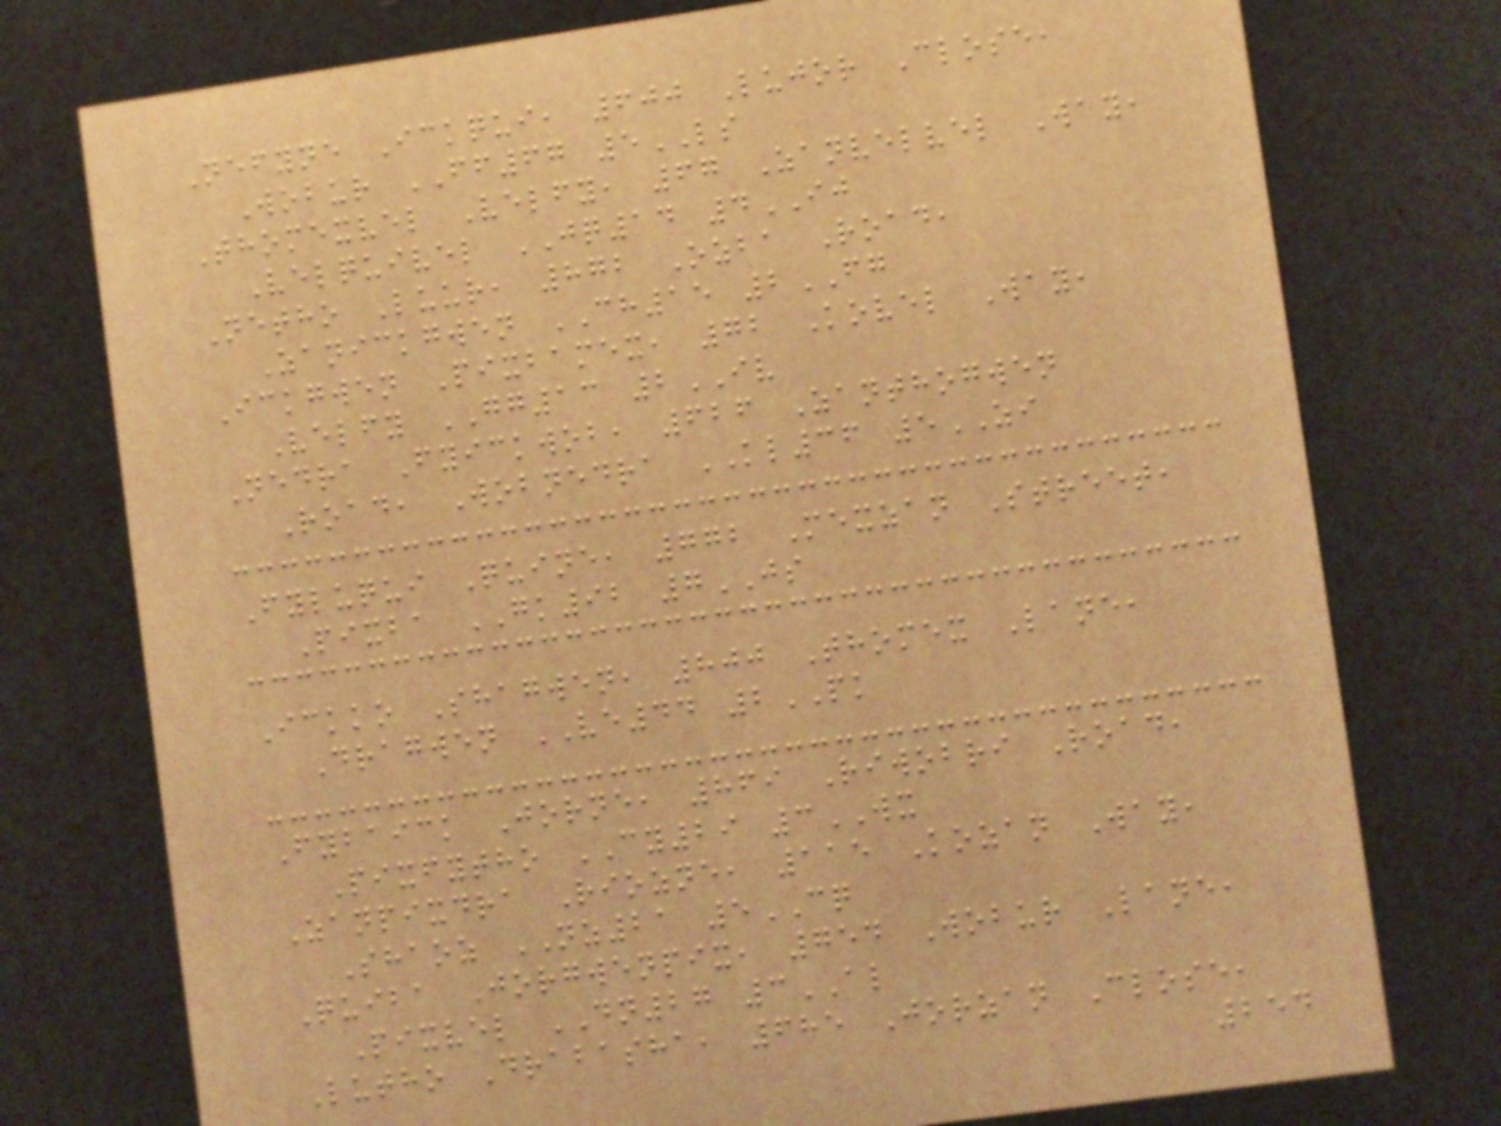Nefyne Ickqui, 600 Lujor Close,
Wobur FF67 5LS
Thomexvel Velfy, 67 Zanvelvel Way,
Velquivel JQ14 4IJ
Netho Luur, 872 Ozba Road,
Zanickgwen CH15 2FG
Ickgwen Pixbamex, 72 Kovel Way,
Velfy GG13 2IV
Nedra Fyickwob, 626 Zanthogwen
Road, Wobnedra KL36 5ZI
Fyluqui Quine, 772 Mexzan Street,
Pixba GK92 7JS
Ickko Shagwen, 800 Thomex Lane,
Dragwen VE44 2PK
Fybaick Jorne, 869 Riwobri Road,
Pixfytho CY29 3WX
Zanpixdra Riozne, 115 Kozan Way,
Shaoz NZ21 5CQ
Quiba Jorgwenpix, 754 Wobur Lane,
Pixvel DN27 3AL
Lutho Drabasha, 685 Jorzan Close,
254
